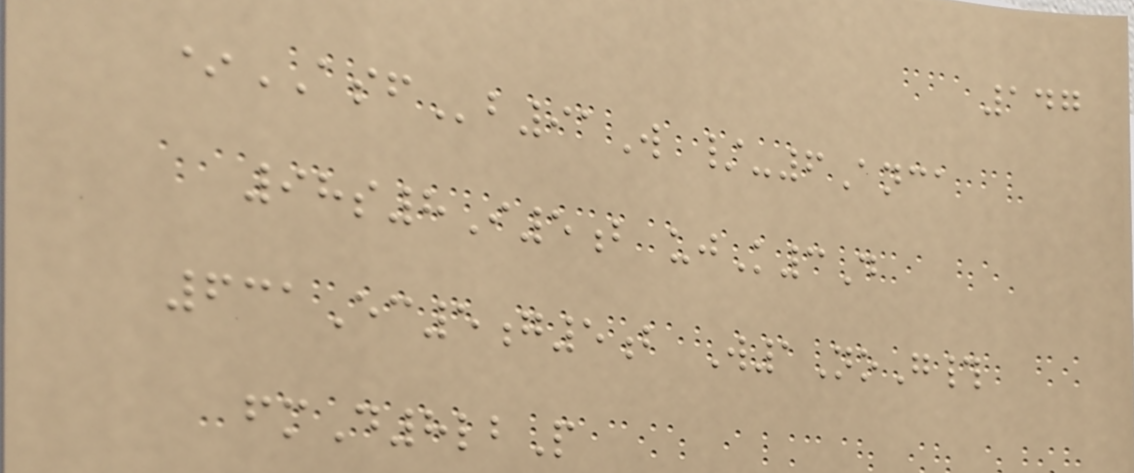147
*ASFb91W /-6Anca
98s8I5b ujK3D
631Ec5g5b W1NoG#
fmD8lbP
